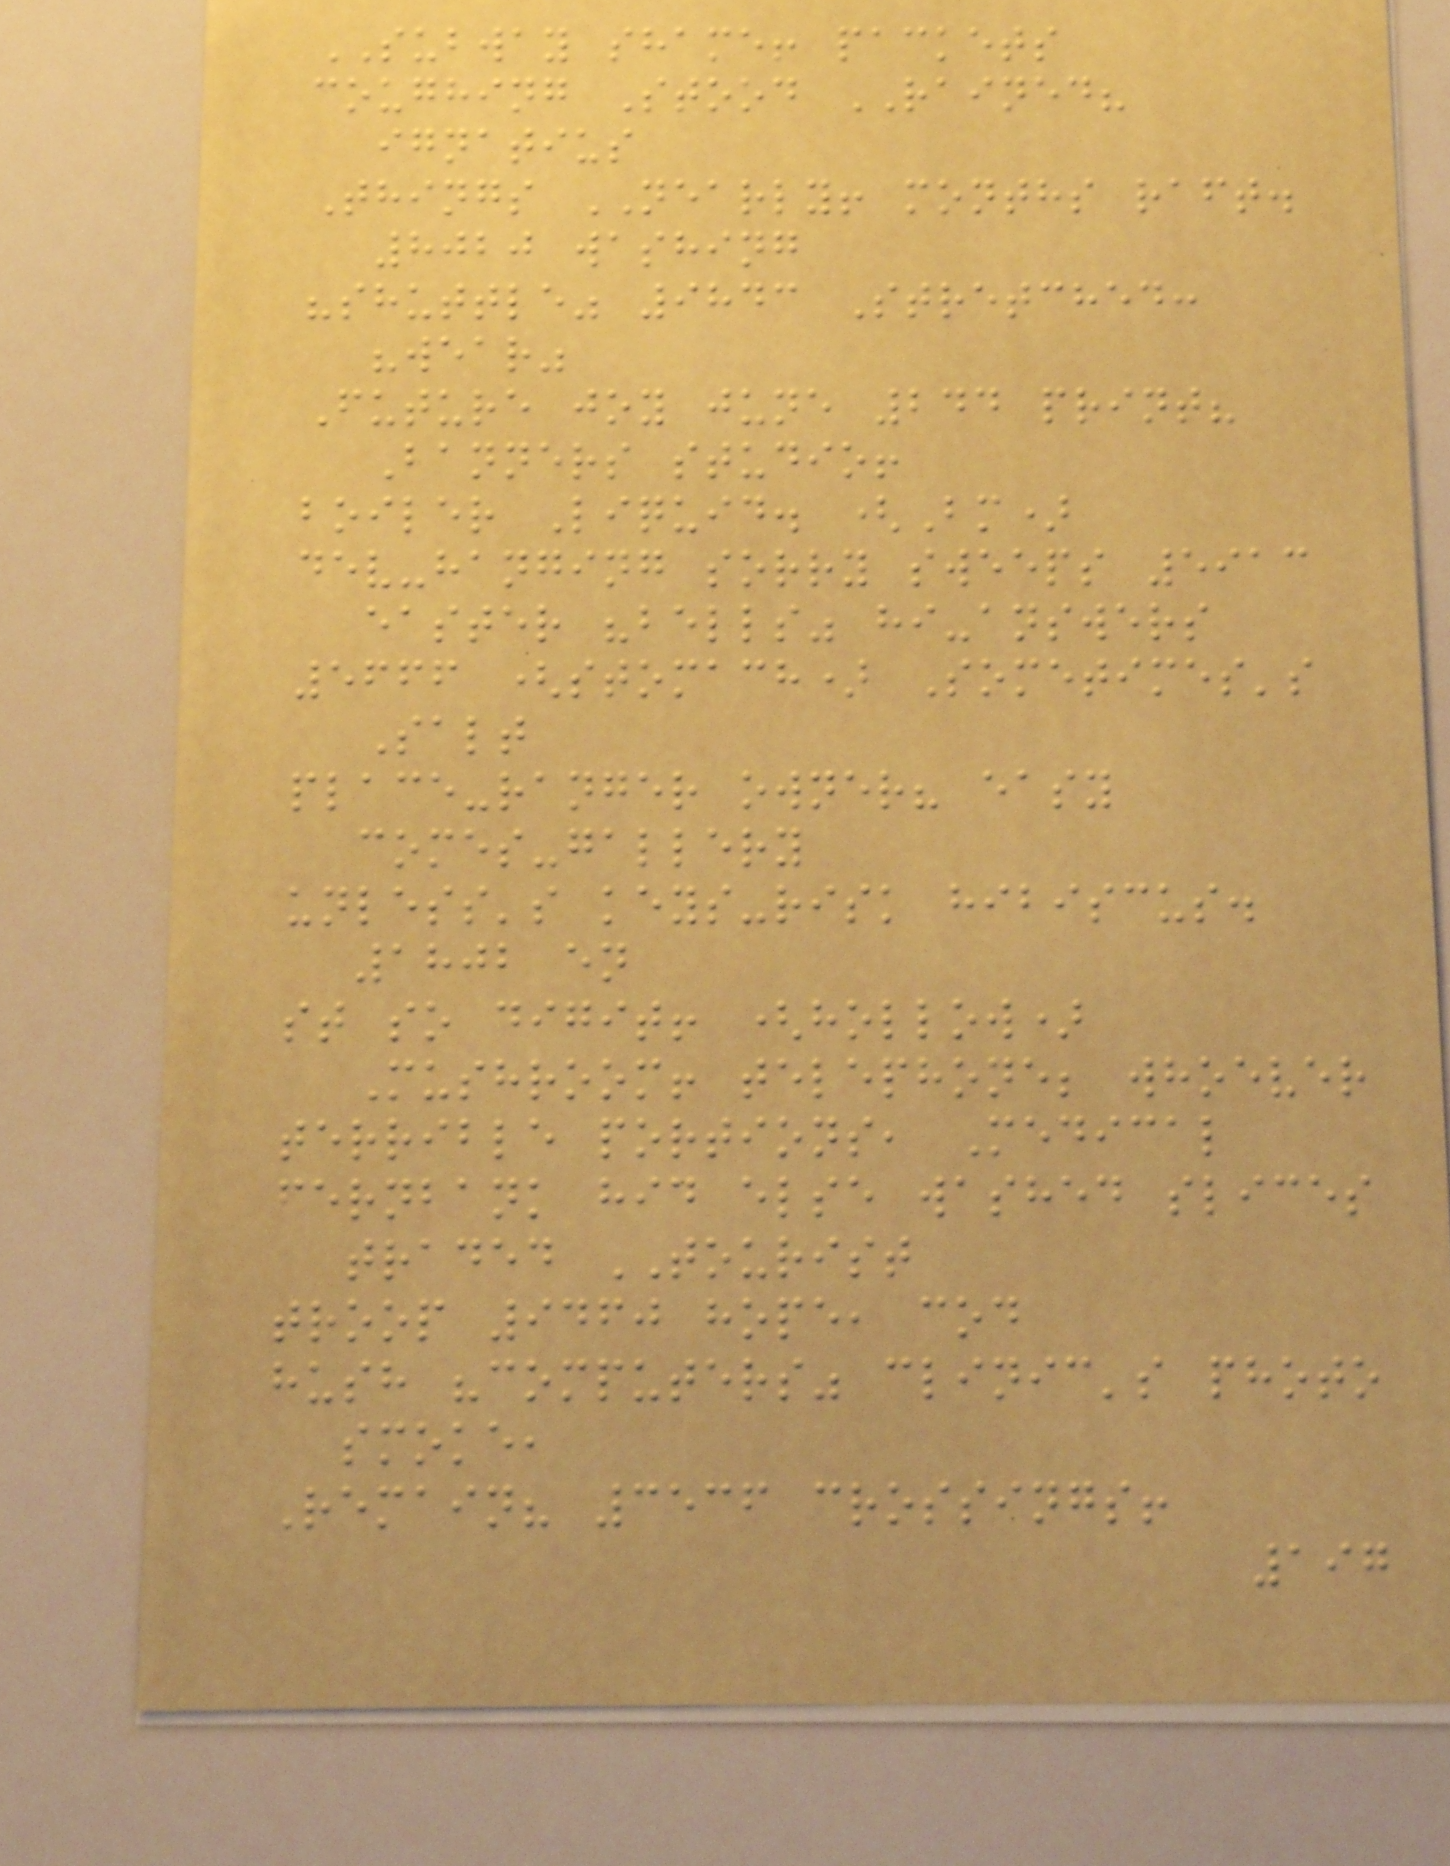SUBWAY shame! packets
coughing Stood RAINED?
ignatius
Things NEARLY! months raft.
8020 washing
"shuttle" 9843 Stretched:
"wear"
Future joy june 244 print?
Banners studio!
boiler Liquid. (Bm)
dev-hanging sorry sweeps 5913
easter "bells" hi-answers
5666 (stomach) Sometimes's
Salt
place-ranger owner? easy
comes-gallery
unless's keys-risk hibiscus.
1802 en
st so digit! (hollow)
Mushroom! telephone; whoever
terrible portions, Medical
fernbank hid else washed slices
traded TOURIST
troop 9460 hope, cod
hush "computers" clinic's photo
smoke,
Remain? 3536 crossings!
197
